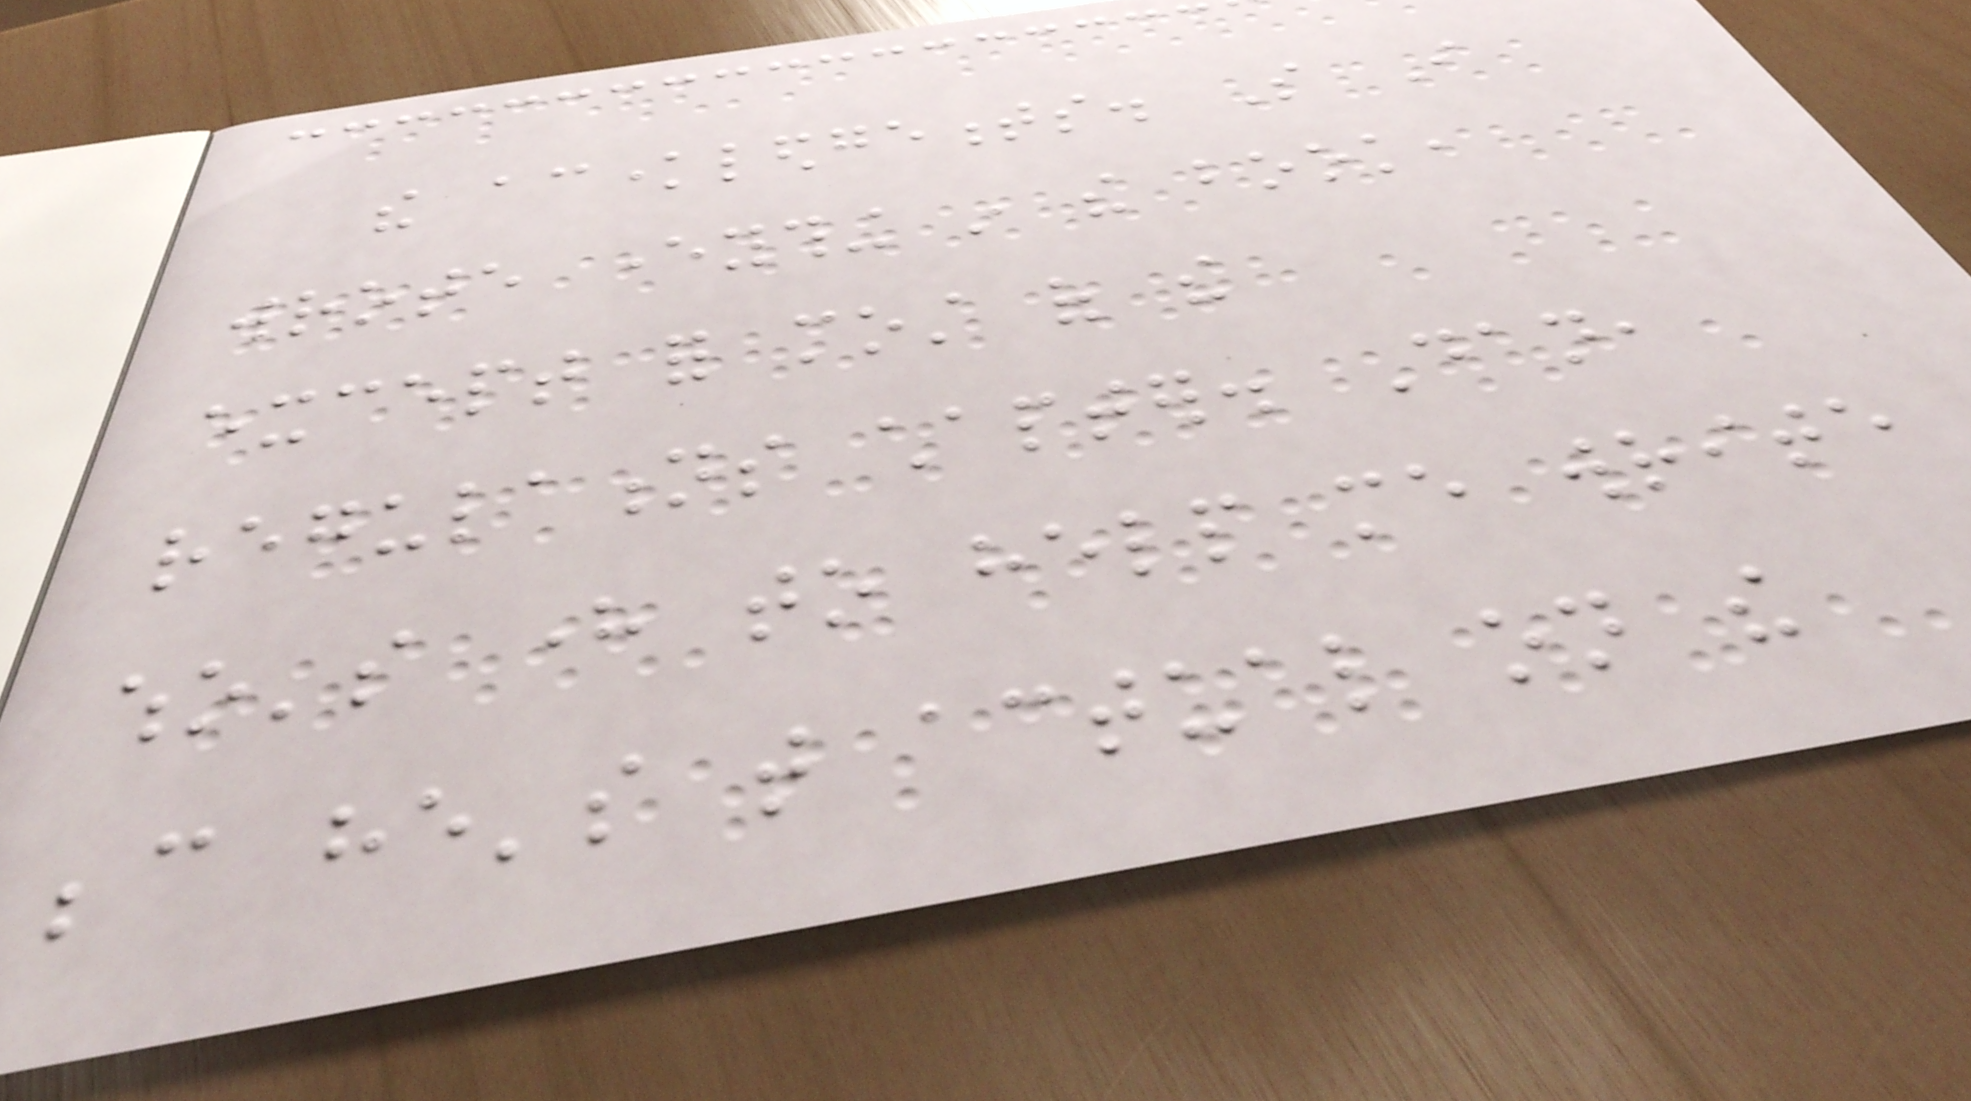the acknowledgements. So I
wrote everything in the book,
except for most of the
regulations chapter. Dan,
who's here to help me write
because he's that actual on the
